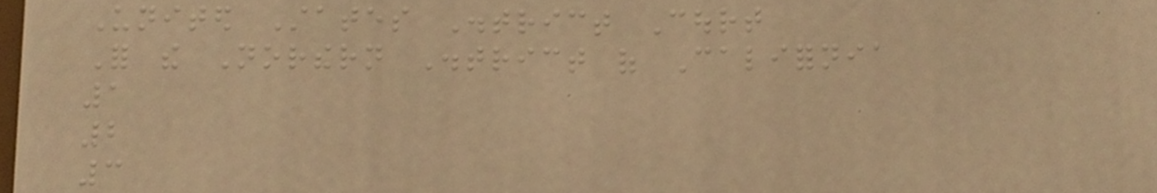United States District Court
For the Northern District of California
1
2
3
